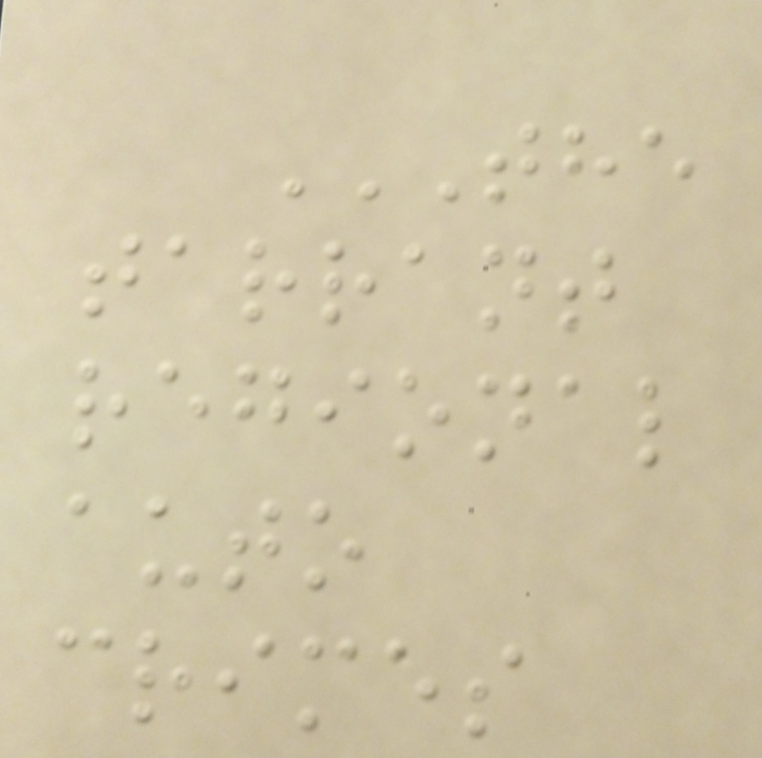THE
TARRANT
REGIONAL
AUTO
CRIMES
